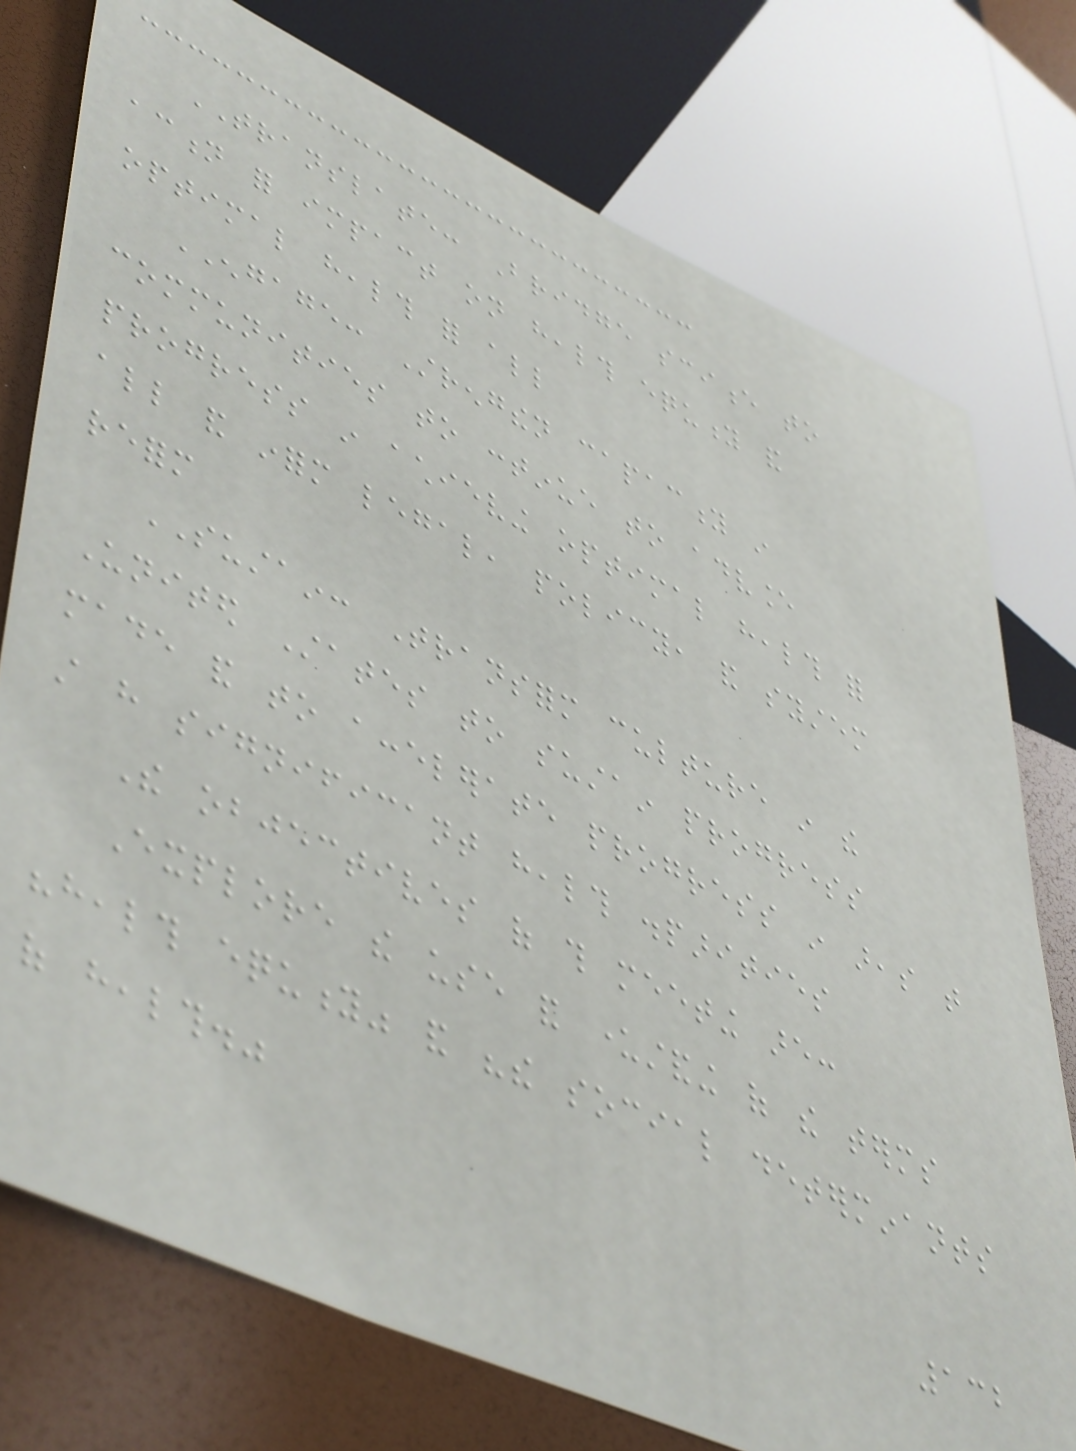TRANSLATE: Bridge science to
action for impact on health equity and
optimal health for all
ENGAGE: Strengthen capacity in
communities to continue to advance
progress in achieving optimal health for
all and inform legal, policy, and system
reform
SUSTAIN: Transform culture in the
United States to sustain progress
made and to accelerate progress in areas that
still have significant health disparities
The objectives of this meeting are:
Explore the use and understanding of the terms
"health equity" and "the social determinants
of health."
132
